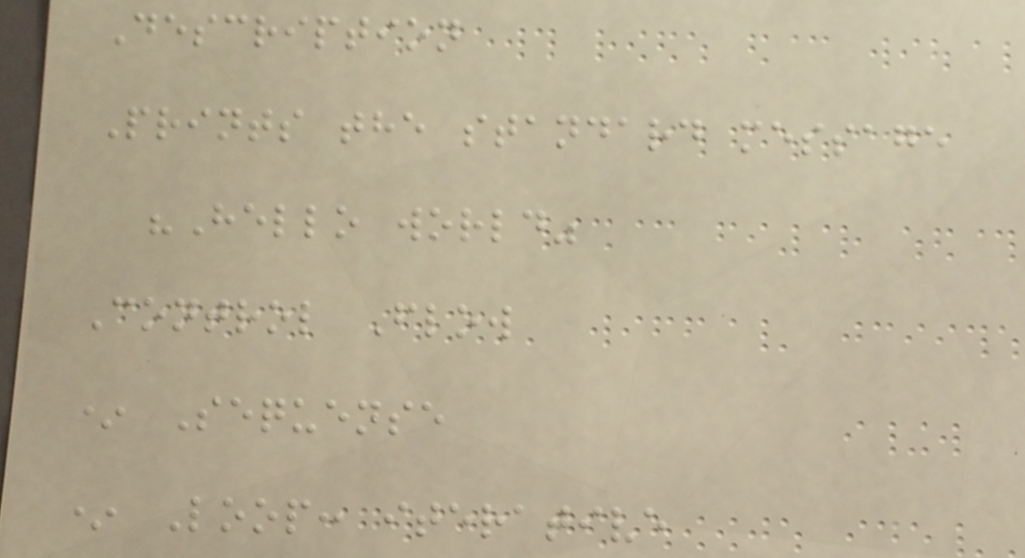Description
Prints the standard message
"Hello world"
Control Flow
* Sequense
* Loop: iterative
